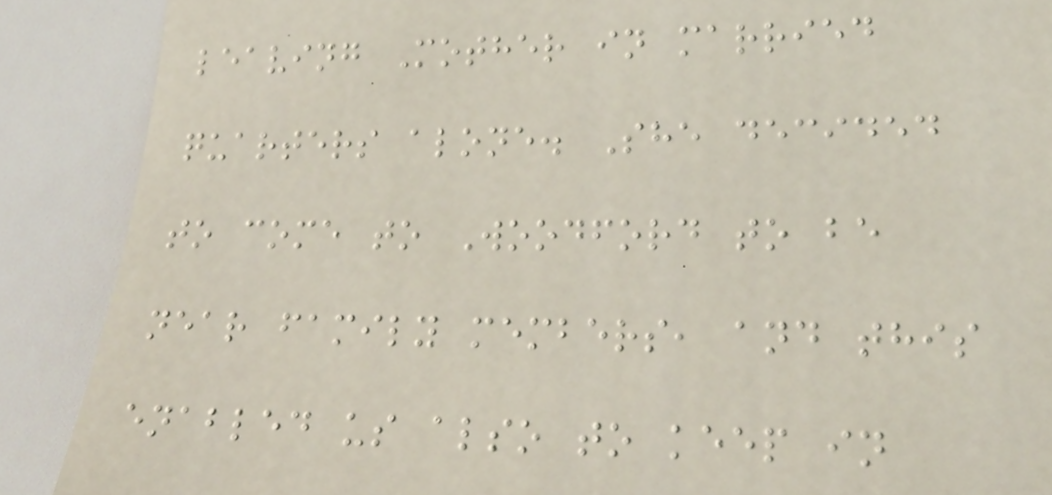leaving Mother in married
quarters alone. She decided
to come to Woodford to be
near family members, and this
enabled us also to keep in
